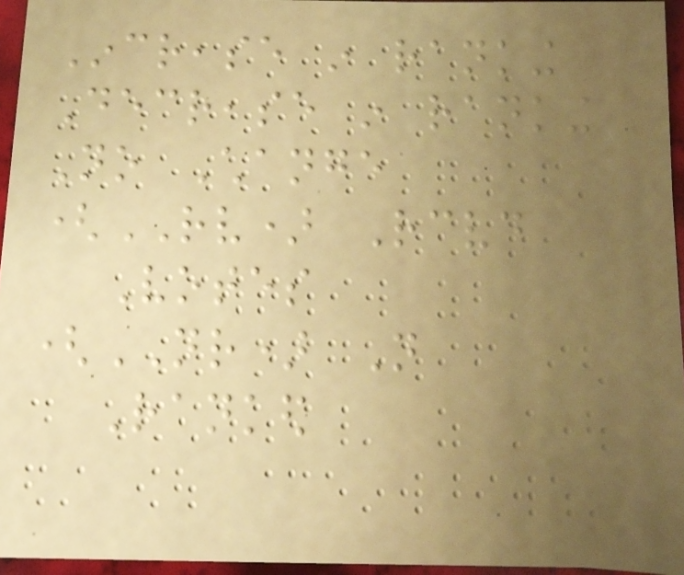Increase in ranking
Decrease in ranking
No Change
(RV) Received
Votes
(NR) Not
Ranked
